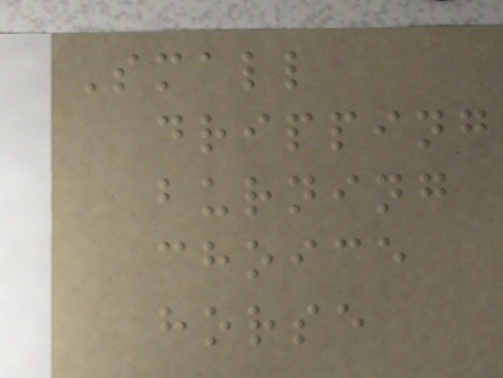Small
dripping
burning
choice
horse
